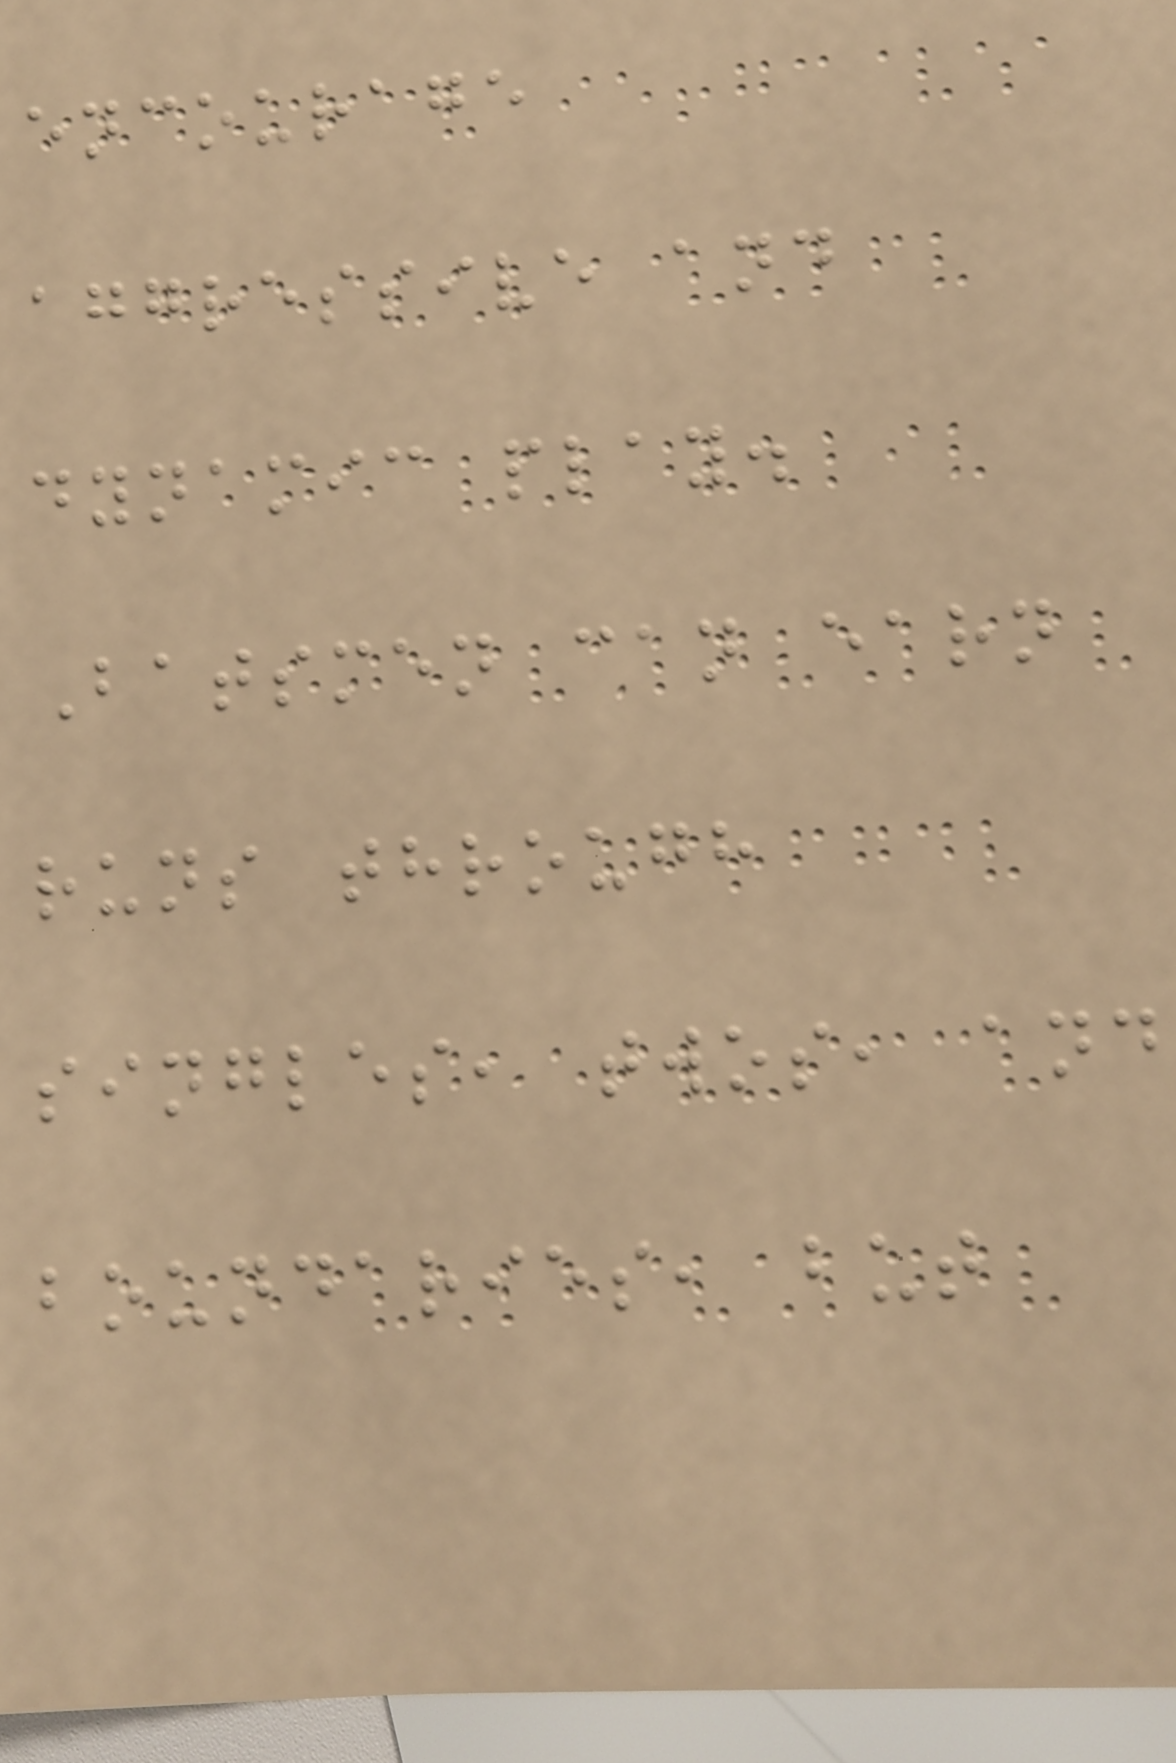encourage
aggressive and
dynamic play.
Batsmen can earn
runs through
singles, twos, and
boundaries, but
